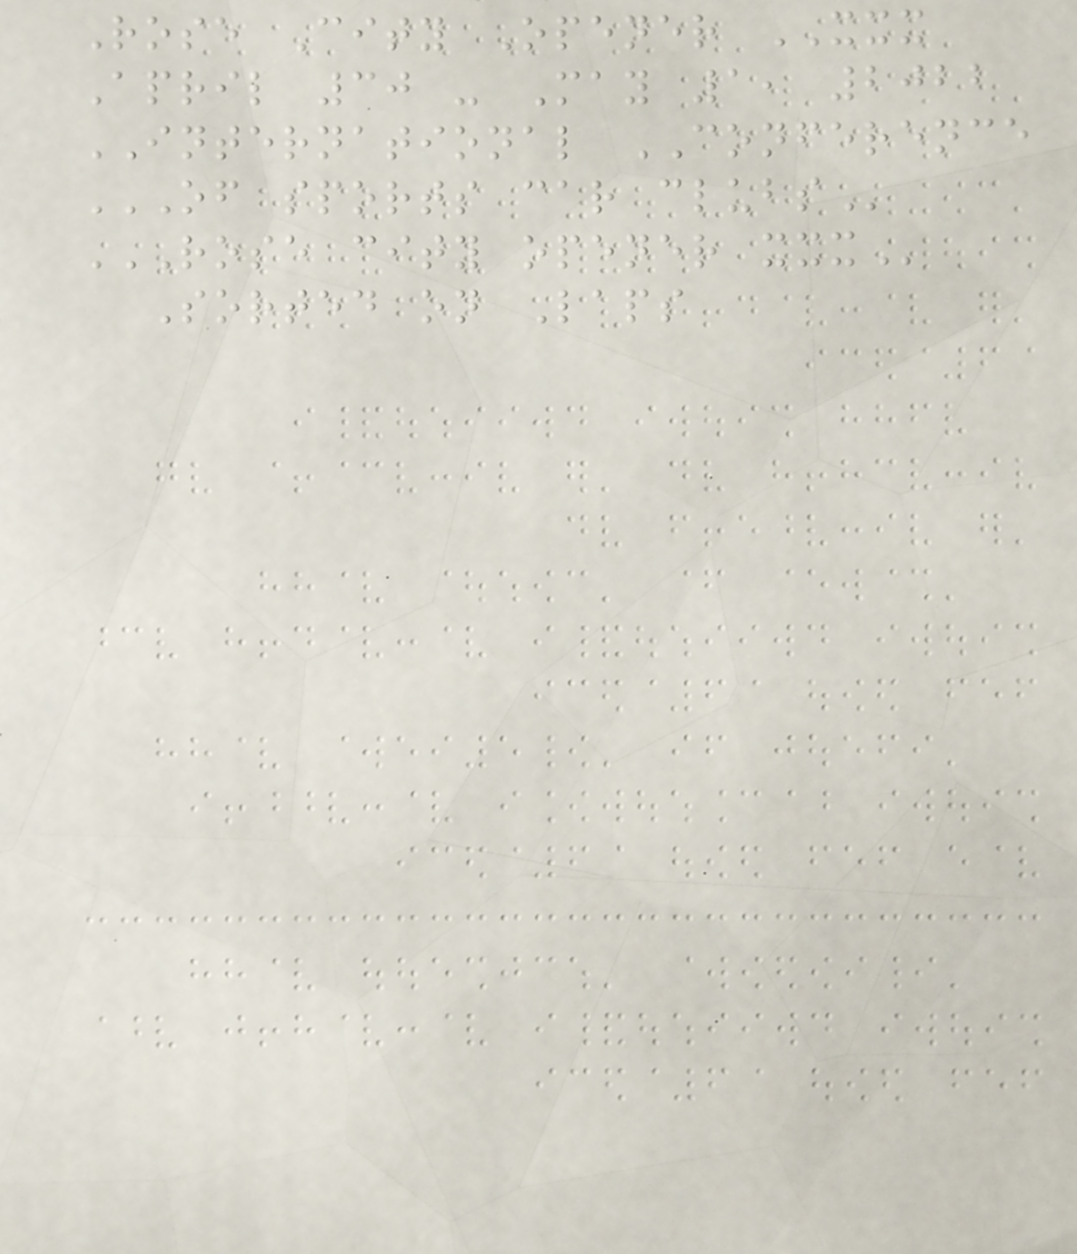Rose City Opener XXX
April 30 - May 1, 2022
INTERNATIONAL CONFERENCE
OF SPORTS CAR CLUBS
ROSE CITY OPENER XXX
Sorted on Laps
